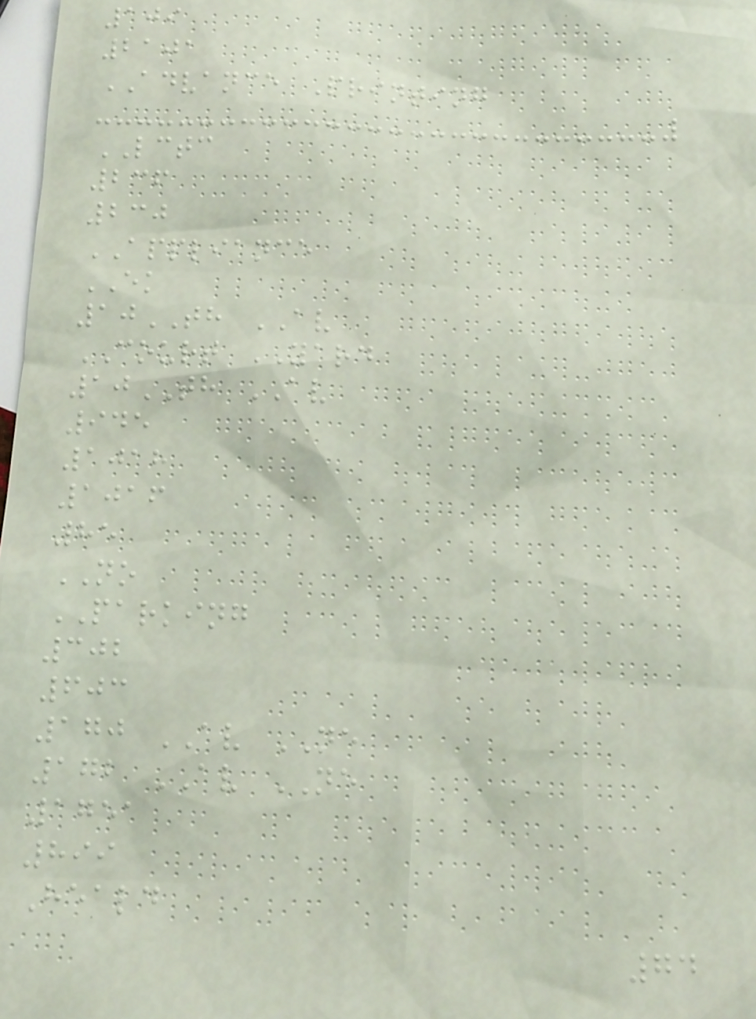109
2101
ADVANCE Printing
LCTC
236
230
APPLIANCE
EK
10TH AV
COURT YARD
10TH AV
945
1018
1016
85
NO
PARKING
302
603
170 AV NE
172 AV NE
1751
899
Heald
74
